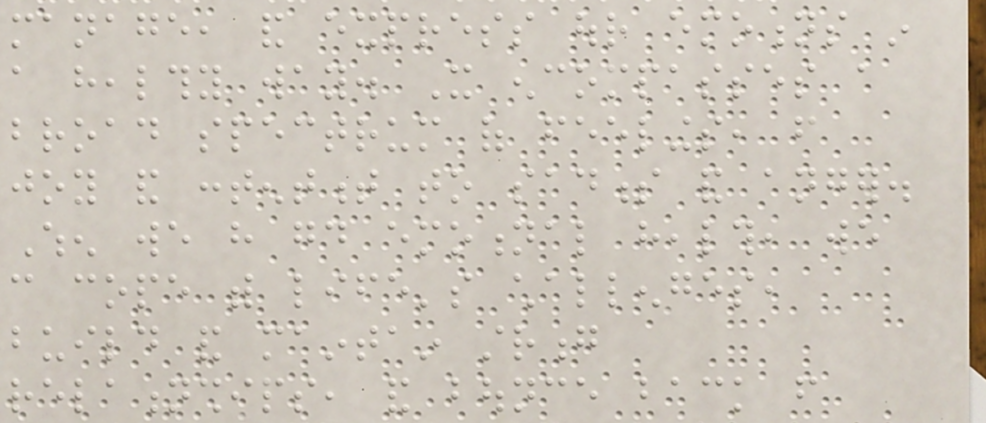manage, and express our emotions in
a healthy way. It encompasses a
broad spectrum of feelings, from
joy and contentment to sadness and anger.
When we have good emotional health, we
can cope with life's challenges,
build and maintain strong
relationships, and bounce back from
